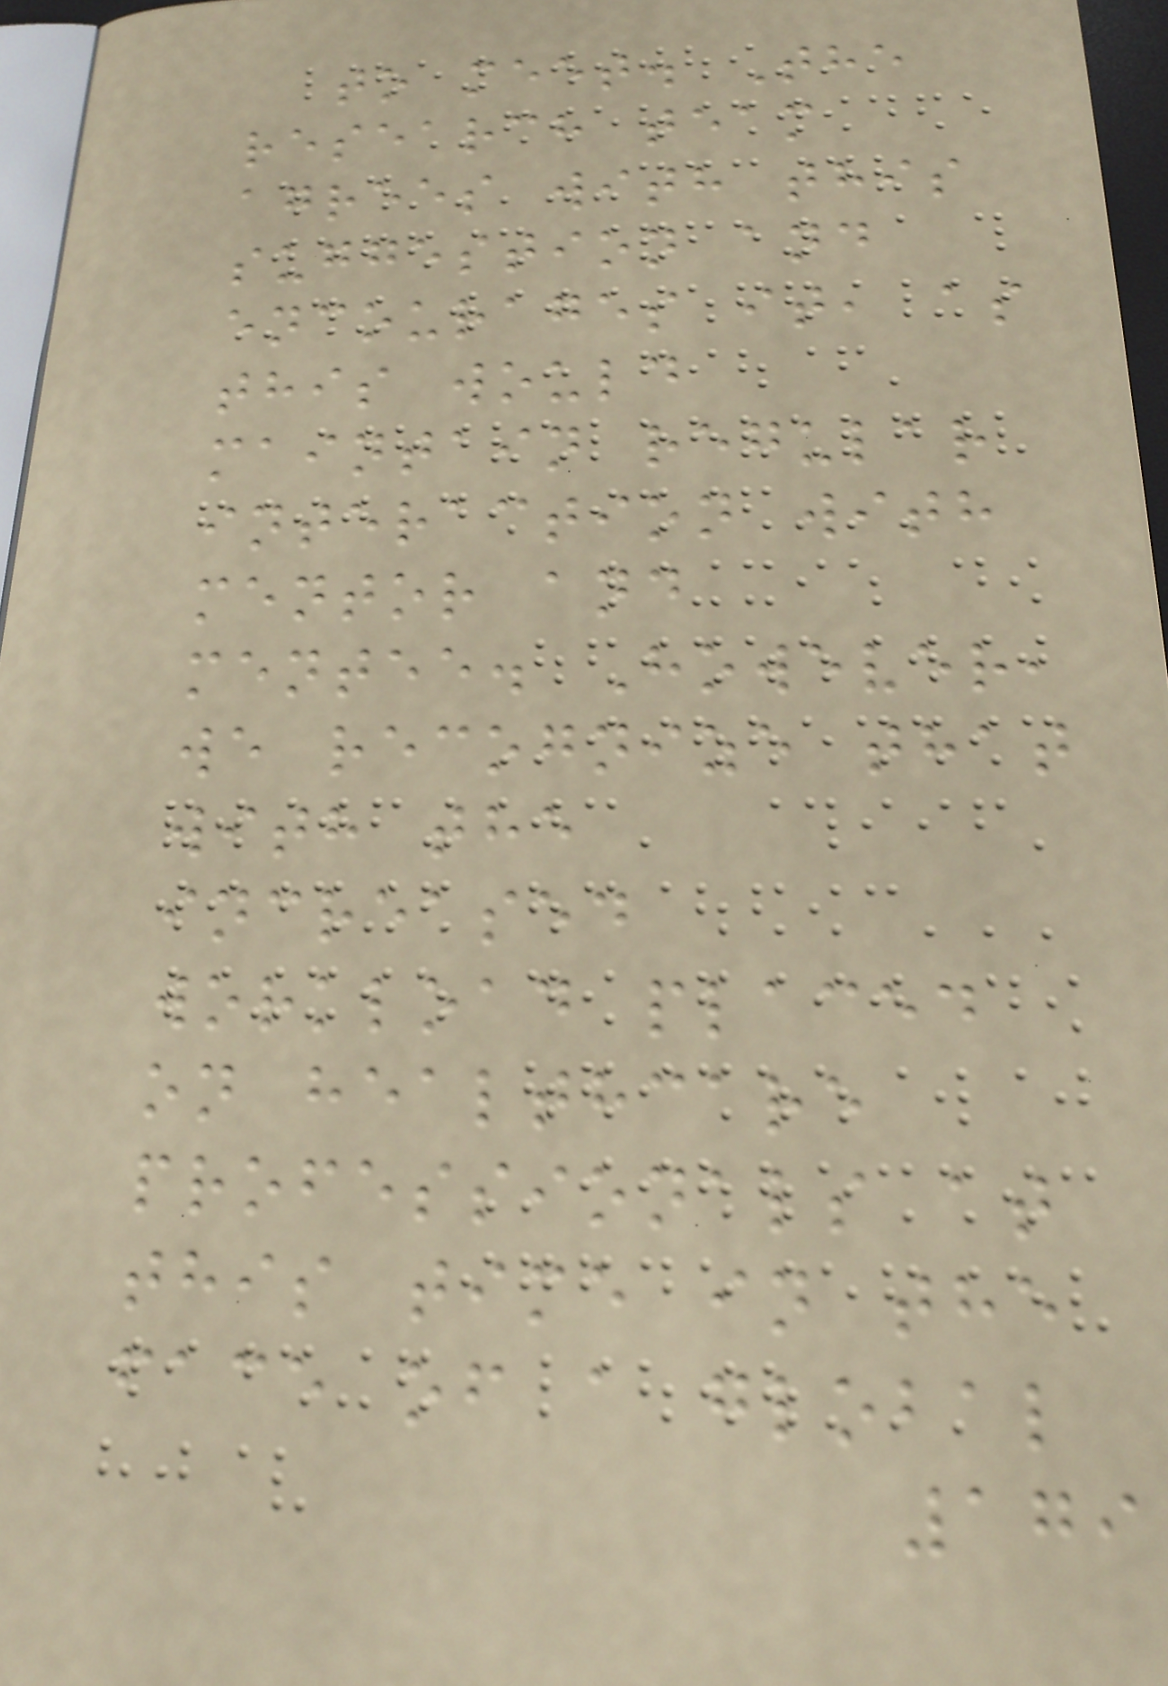to meet. The
research team
agrees with this
suggestion and
encourages it, as
this would
maintain regular
interaction with
mentor and
mentee. However,
we recognize that
with the
increased
workload placed
on healthcare
professionals at
this time in the
face of a global
179
